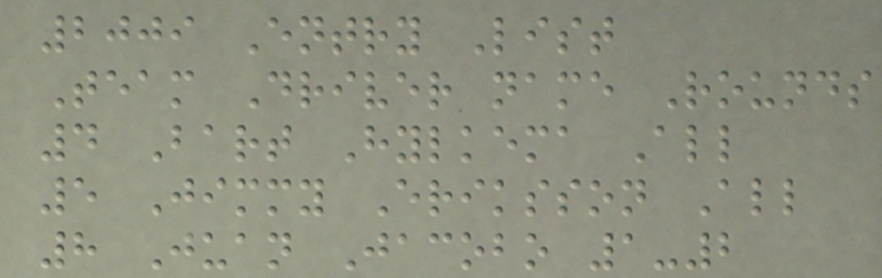2009 Entry List
Team Driver name Rounds
4 Bart Hylkema All
5 Jimmy Eriksson All
8 Juan Jacobo 1-2
